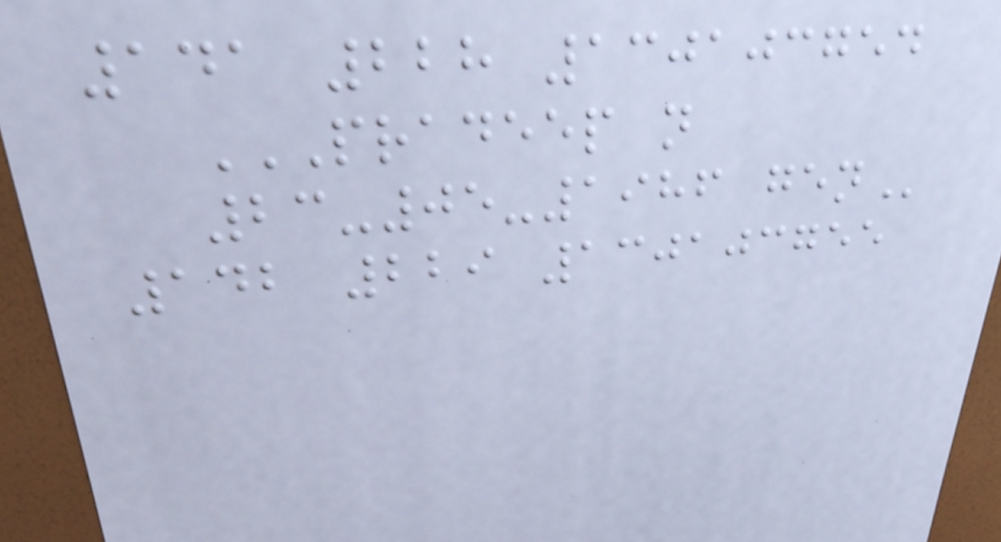141 228 130103754
PRADEEP N
23-05-1986 GEN
142 229 130103755
